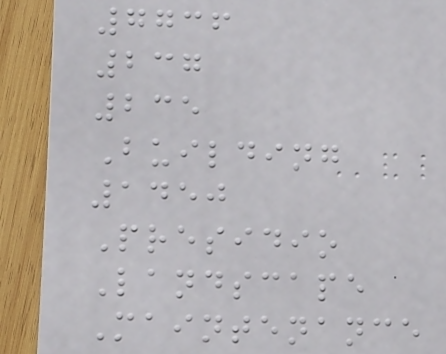7736
237
235
Building
1450
Presidio
Landscape
Maintenance
